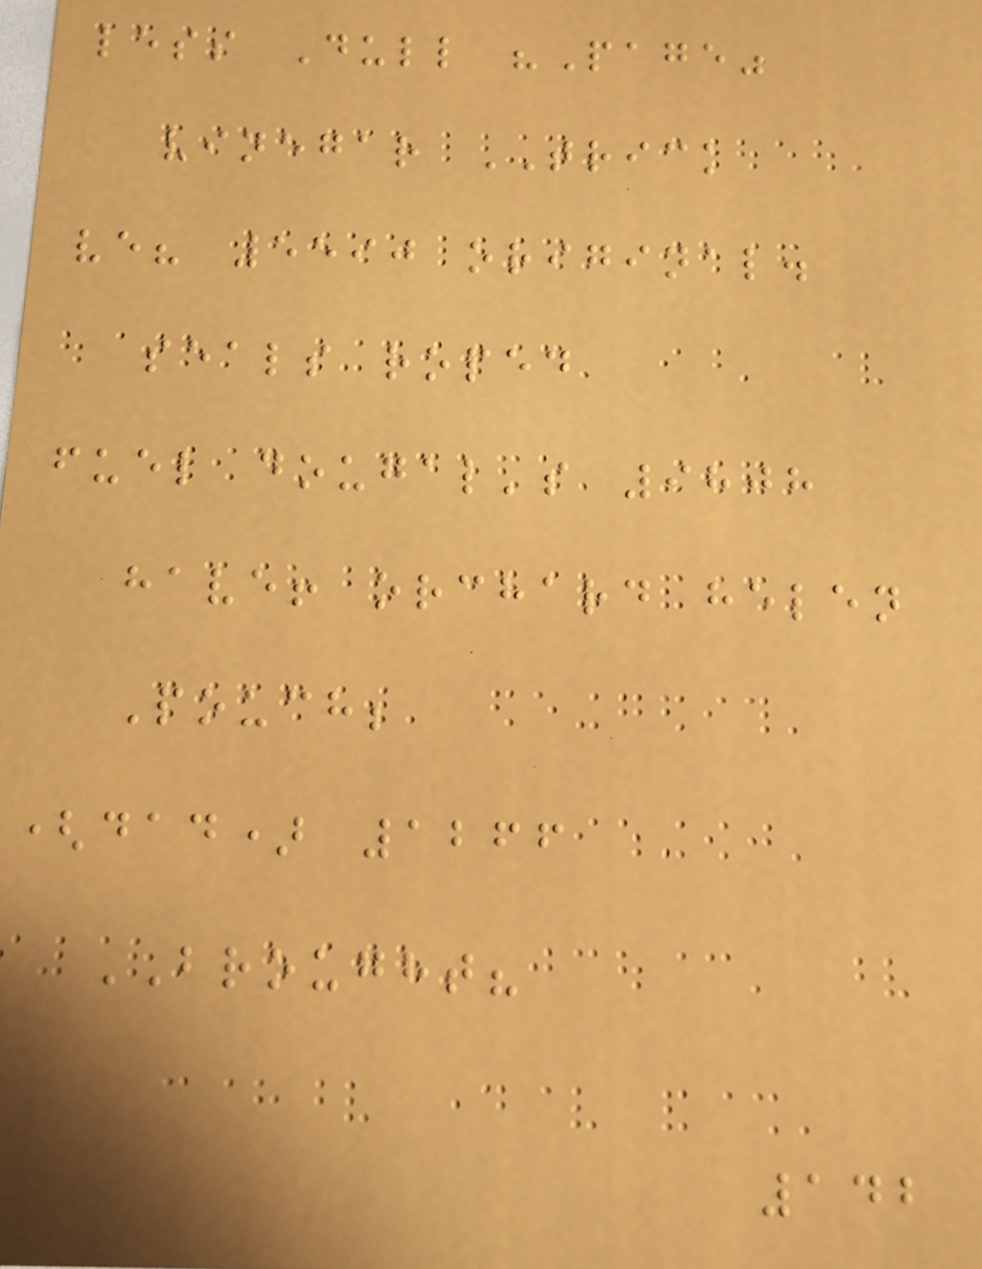less Dull "Page"
vinegar TRICK
ve? 5590 original.
seals roped
fuel dougal's 9808
have! orchard helen
Pouch;
(dad) 1266
BROUGHT?
142
